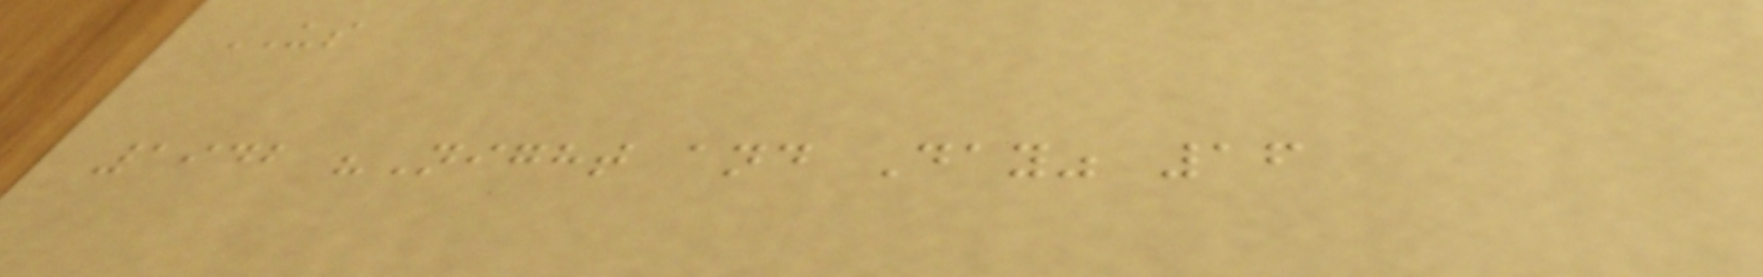US
1942 "Night and Day" 16
